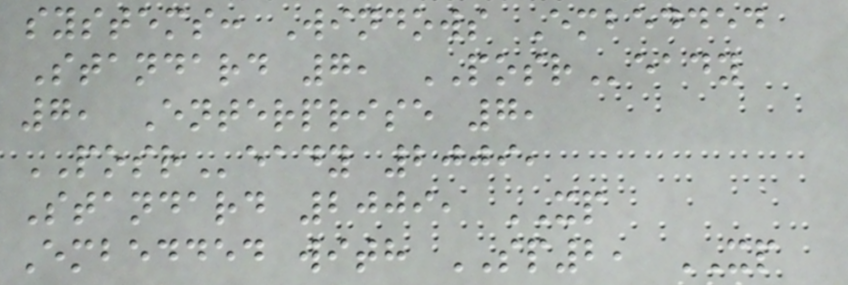systems: Windows Embedded
Standard 7, POSReady
7, Enterprise 7,
POSReady 2009,
Standard 2009, XP
Embedded with SP2, XP
